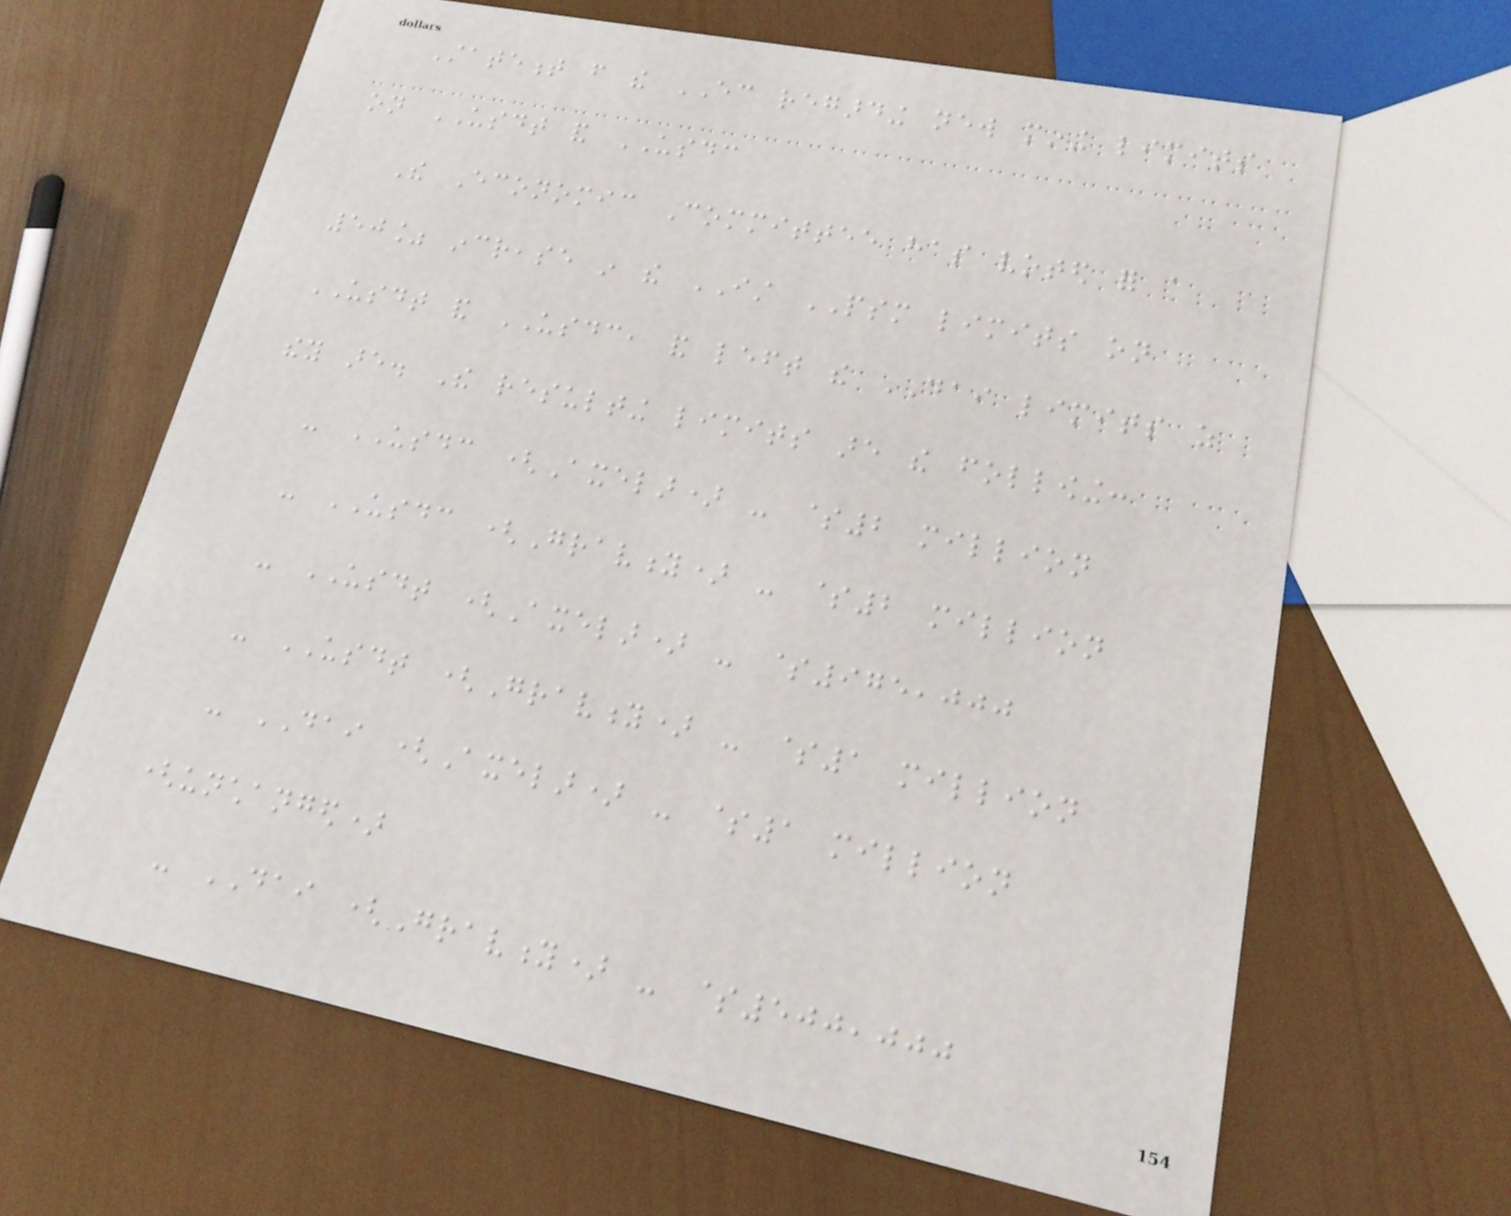Statement from the EC regarding new mining limits
on USDT and USDC
The Economic Committee has voted for a
50% increase in the IST PSM limits on
USDT and USDC, and left the DAI limits as
they are. The resulting limits are the following:
- USDC (Axelar) - $2 million
- USDC (Gravity) - $2 million
- USDT (Axelar) - $975,000
- USDT (Gravity) - $1 million
- DAI (Axelar) - $1 million
(unchanged)
- DAI (Gravity) - $500,000
